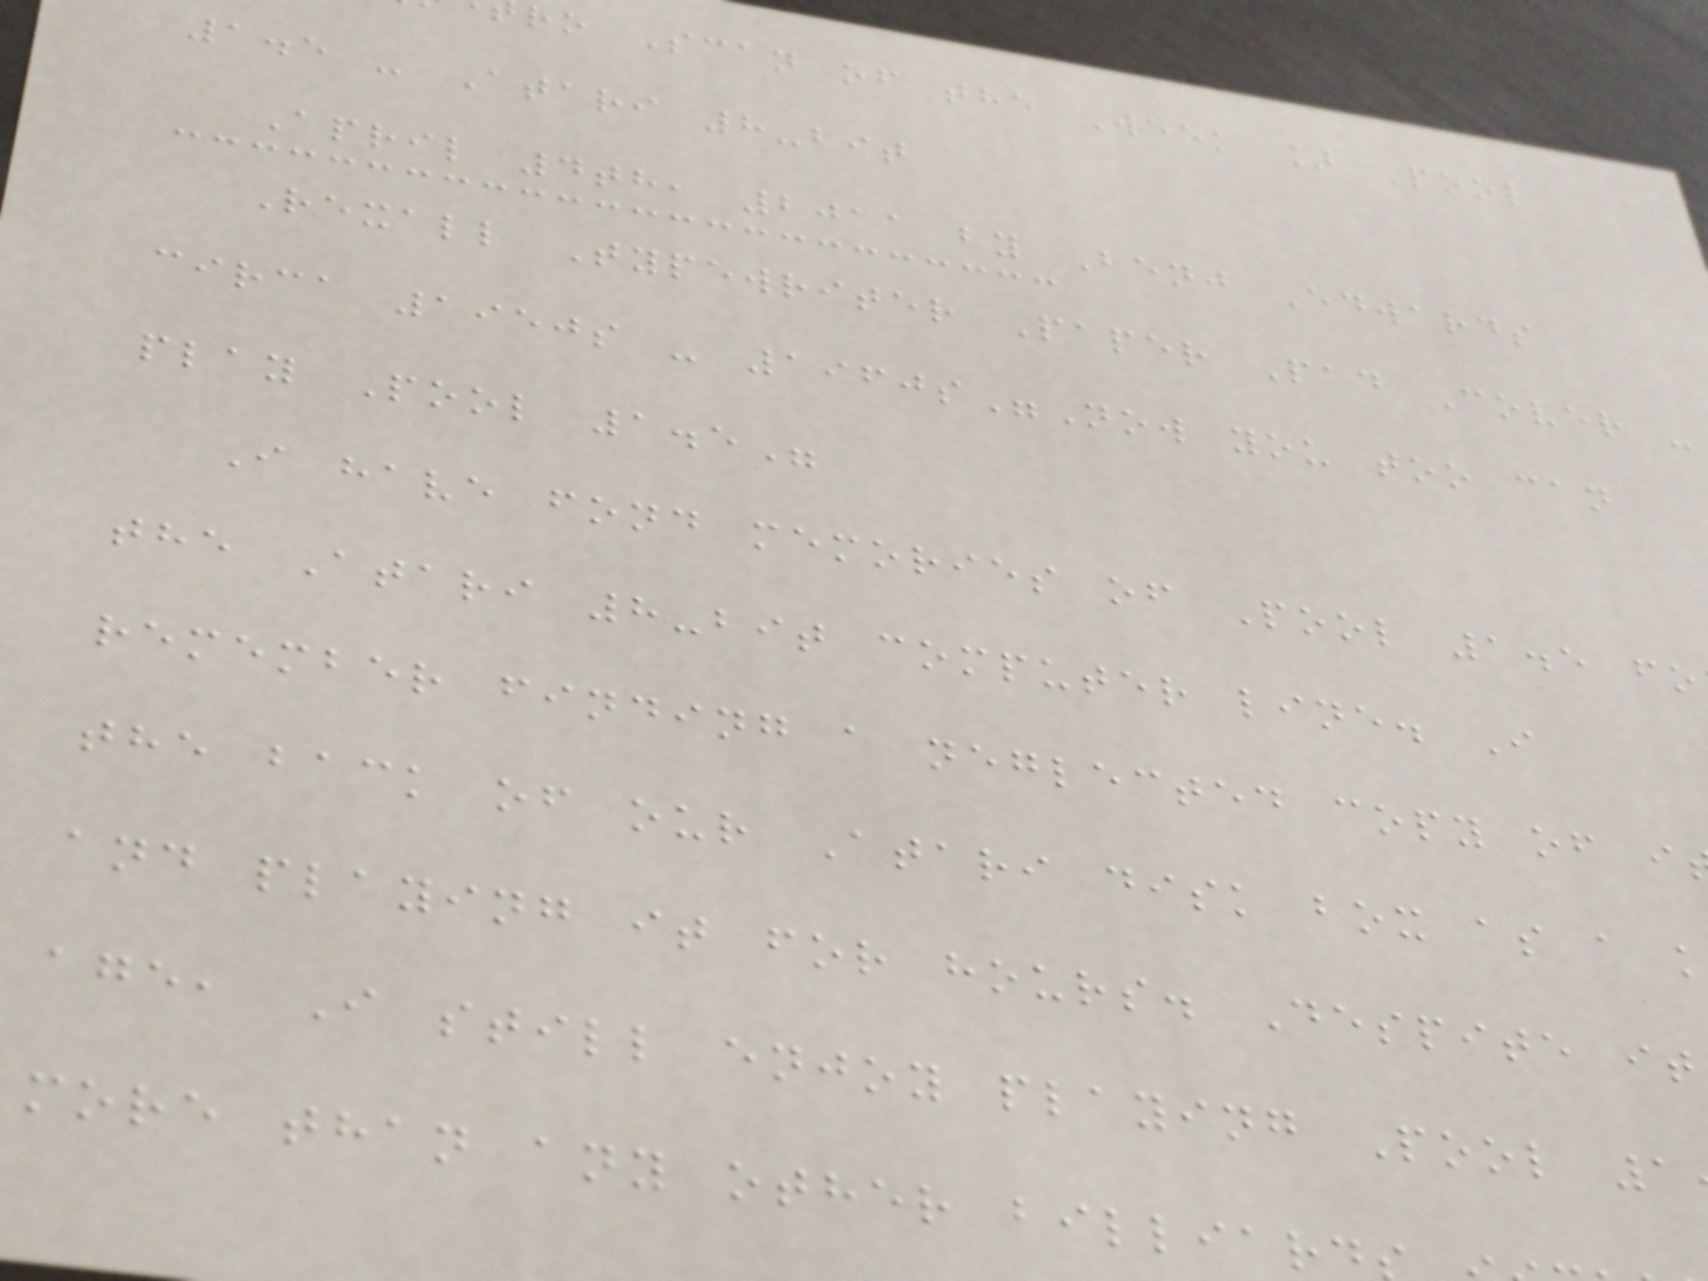ro Scan of the Week ] Pool
1.5 - Atari 8-bit
April 4th, 2011 by Benj Edwards
Rexall Typewriter Paper Pad Cover -
circa 1950s - 1960s"Now you too can
play Pool 1.5"
I have fond memories of Pool 1.5 fo
the Atari 8-bit computer line. I
remember finding a neglected copy of i
the back of our Atari disk box as a
and playing it for hours. Despite it
age, I still enjoy playing Pool 1
more than any other billiard
